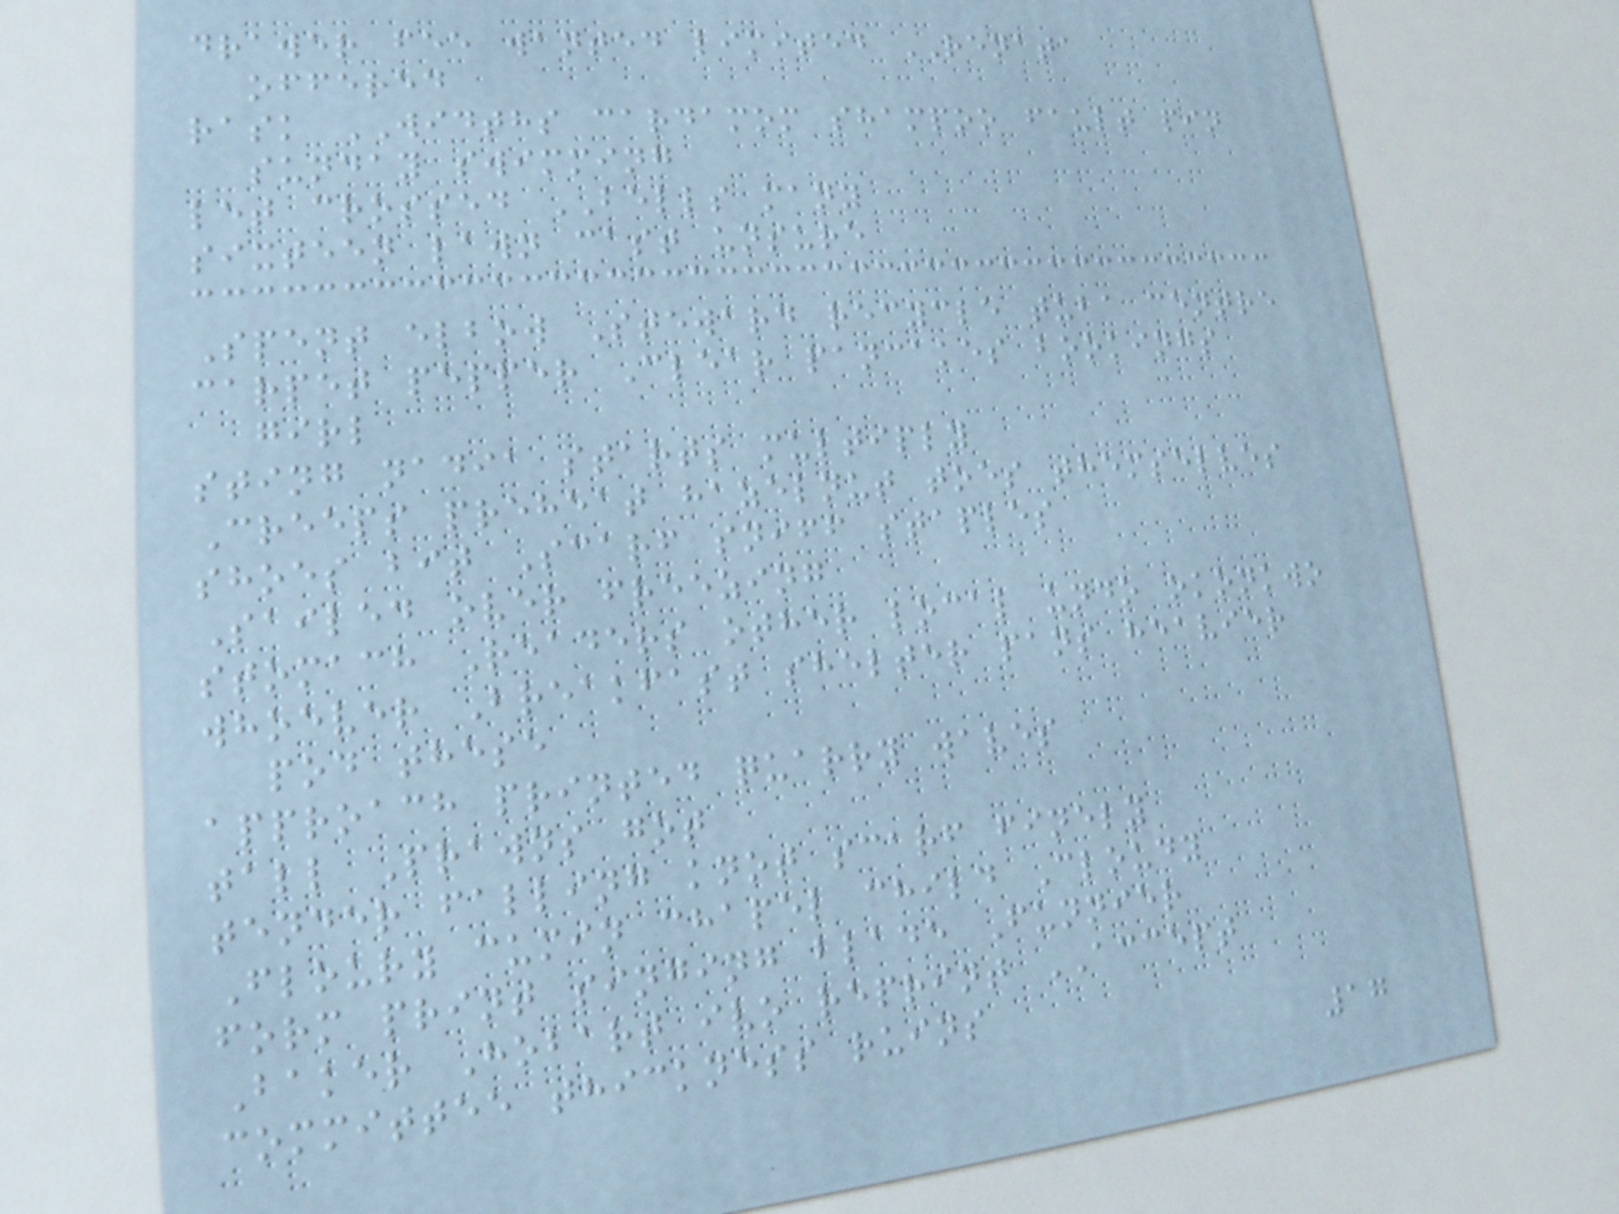drawer fee wanted limited RENATA
offered
rask WIDTHS cardamom shampoo fault pin
sunday swimming
let crossed BELLS many
sixteen lawn cast unsure
Spent elbow Steward recycle tuba centre
carpet pepper Clear pancakes bookings
girl
sting nadia starts multiply
Creeps preheat hazelnut toes themselves
shoes bit Scarf sniff staples
Sailed over freezing
stomach Readers other local undo okonkwo
whoever Breakfast shelter pans heavier
pod these
approach printed quarry waves
tall Prawns got
tender falling knot scarf finely
Floury cumin chapel child Cloudy
form print singing blade Funnier
Baker Hobart ivo reprint ACCEPT
committee thickness ruins
17
